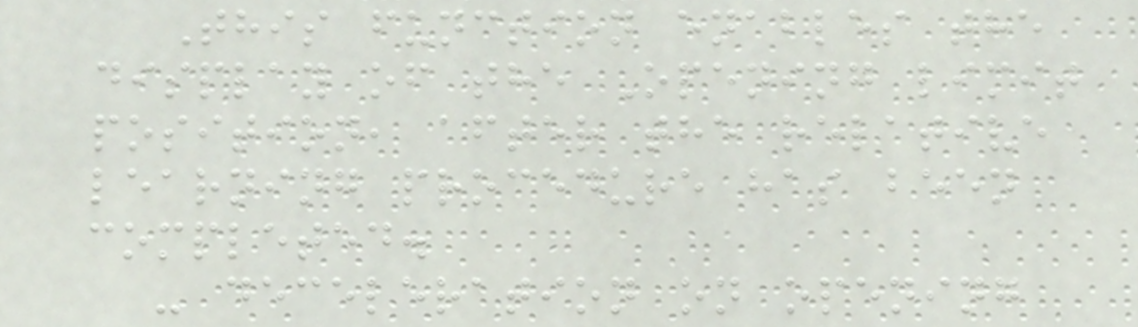This function enables the
display of the Opening limit
position, after the relative
learning procedure has been
completed.
- deceleration on opening
